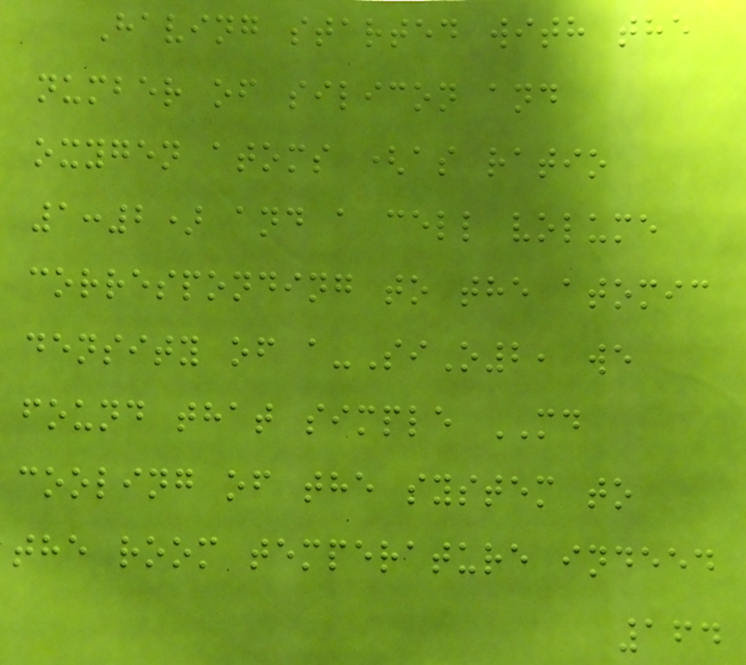Having started with the
number of silicon and
oxygen atoms (as ratio
1:2) and a cell volume
corresponding to the atomic
density of a-SiO2, we
found that simple MD
cooling of the system to
the room temperature indeed
164
